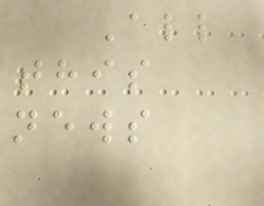All
this
news
